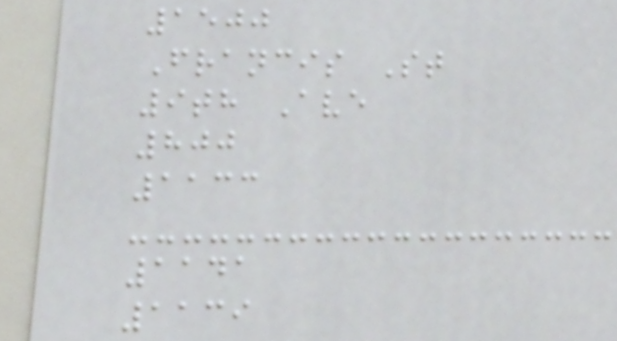1500
Francis St
9th Ave
800
1133
1141
1139
